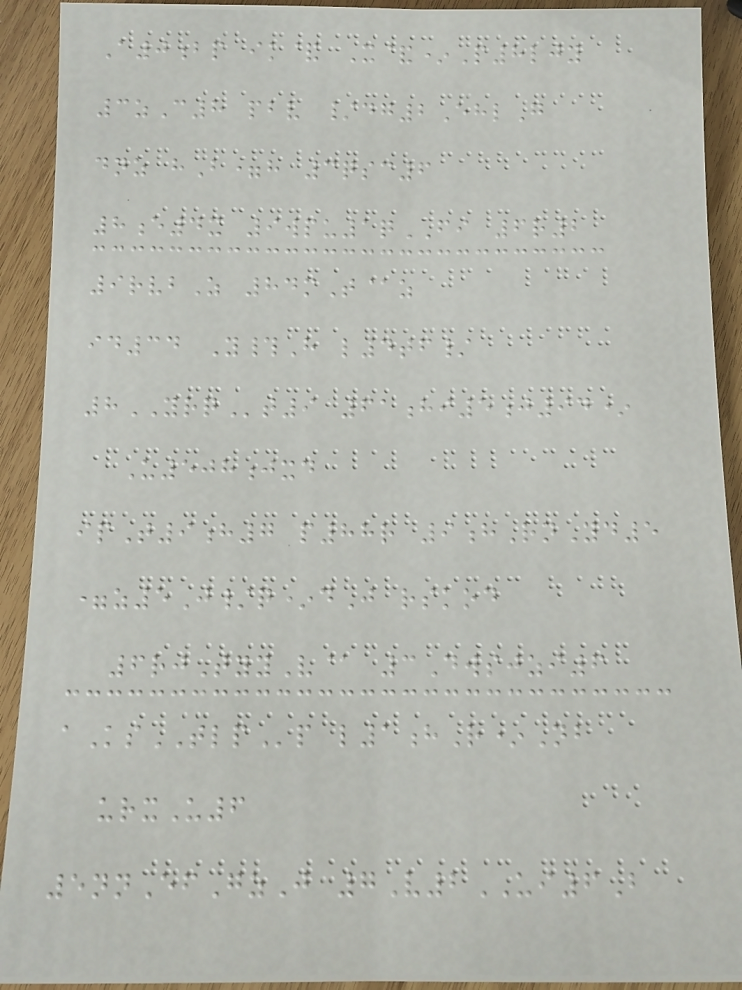A0bp ik& X&*P8ljy
3zC8 pbv /dg2EhlG
dnz hB=h 3qsc6
8e4x 9wpu1qFI 6r2
9rvbZ 84mT@z
id34 Y#H l4tf/
8YRQt9 61hi5j94*
U508jxd
ipT9h7 p88r 9hRnYd5
=z5J/q*dJ rskod
6rjTyyV@ 3Dwsjzi6
aKsTLPp l1hR*Nb
urxU6
5nnEfGzJ 7V2UI6B
